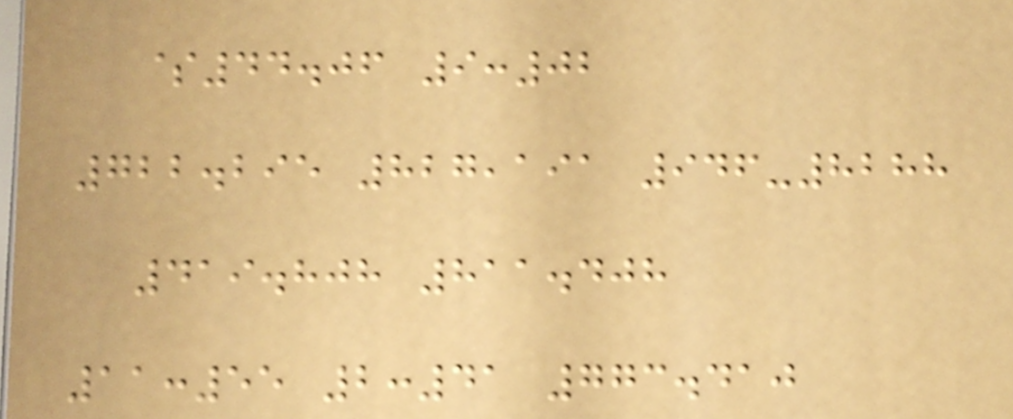$44.06 9:02
722.295 827,191 946-8288
419.808 811.408
11:55 2:41 773.410
